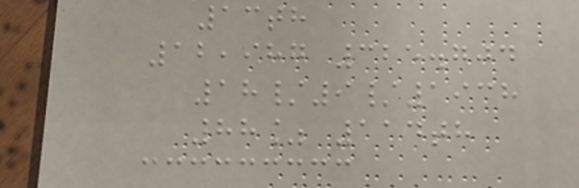13th
12,987 325.704
18/9/1938
88% 114th
